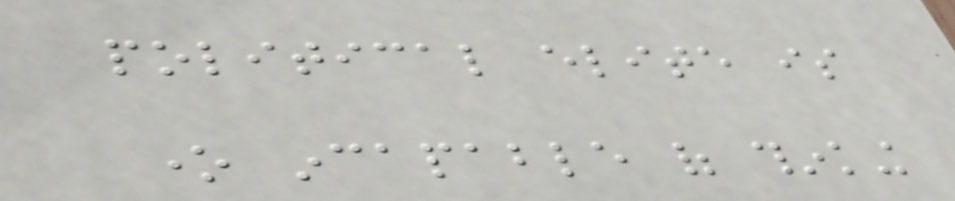political elite is
one incapable of thinking
